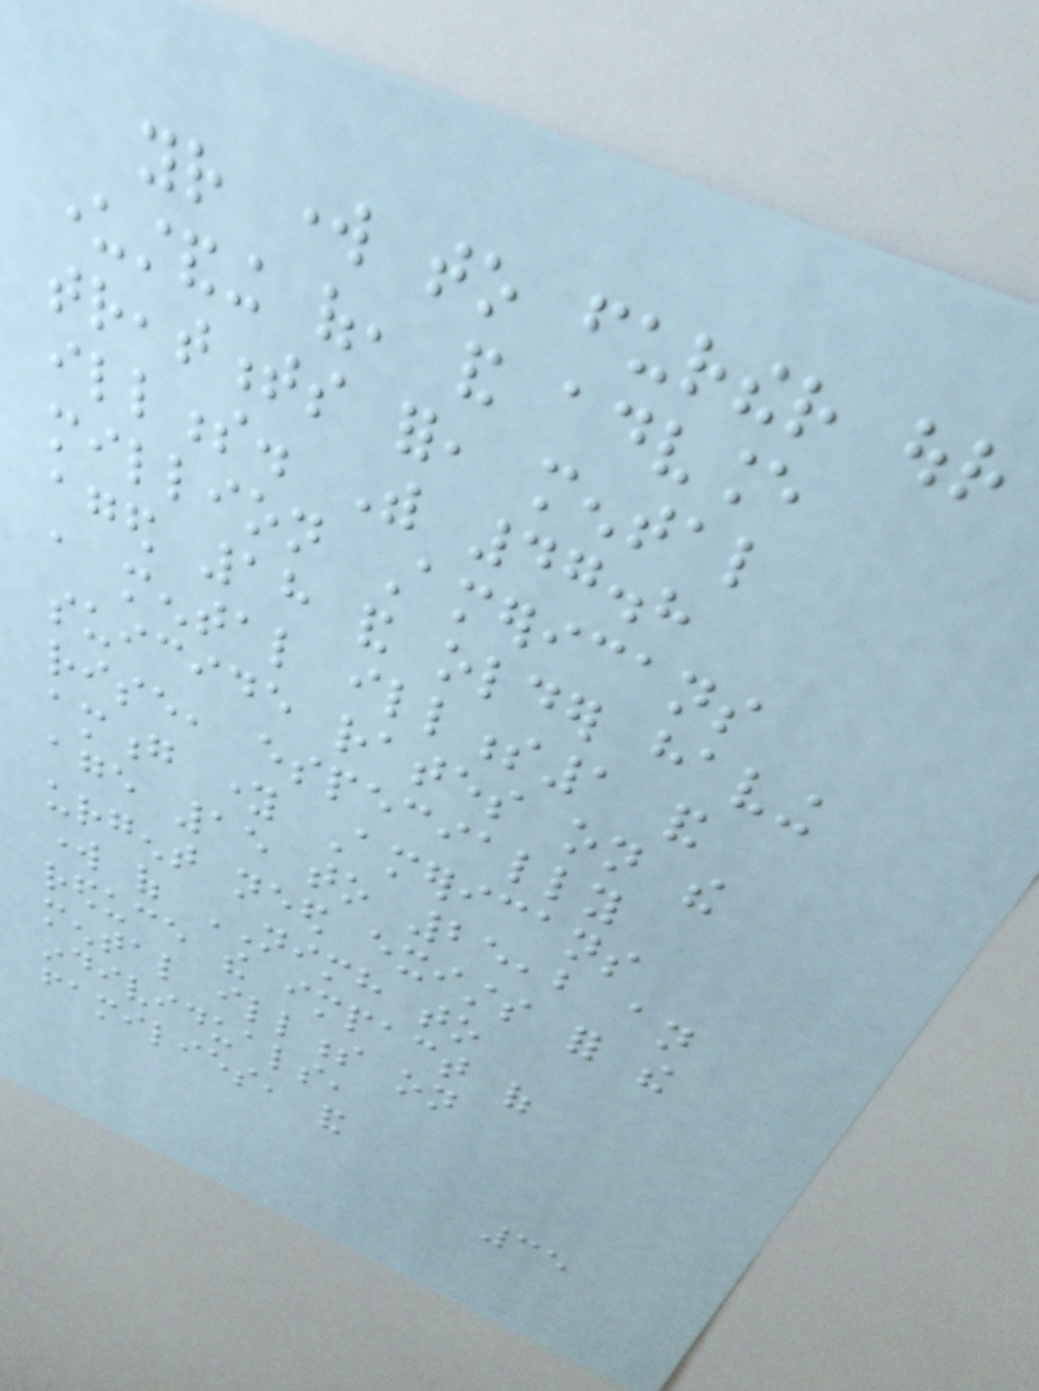your work to further our
understanding of, and advance
treatments for, mental
illness. With 47.8
million Americans
aged 18 and older having
a mental illness1 and
suicide rates on the
rise, especially
among young Americans
age 15 to 25,2 an
urgent need exists for the
work of NIMH to
reduce the impact of
mental illness on
individuals,
families, and
35
